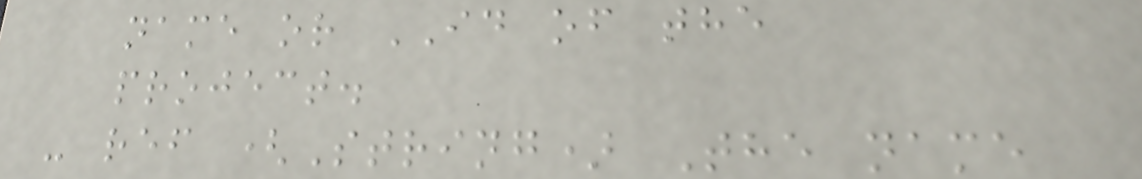name or ID of the
project.
- ref (String) The name
